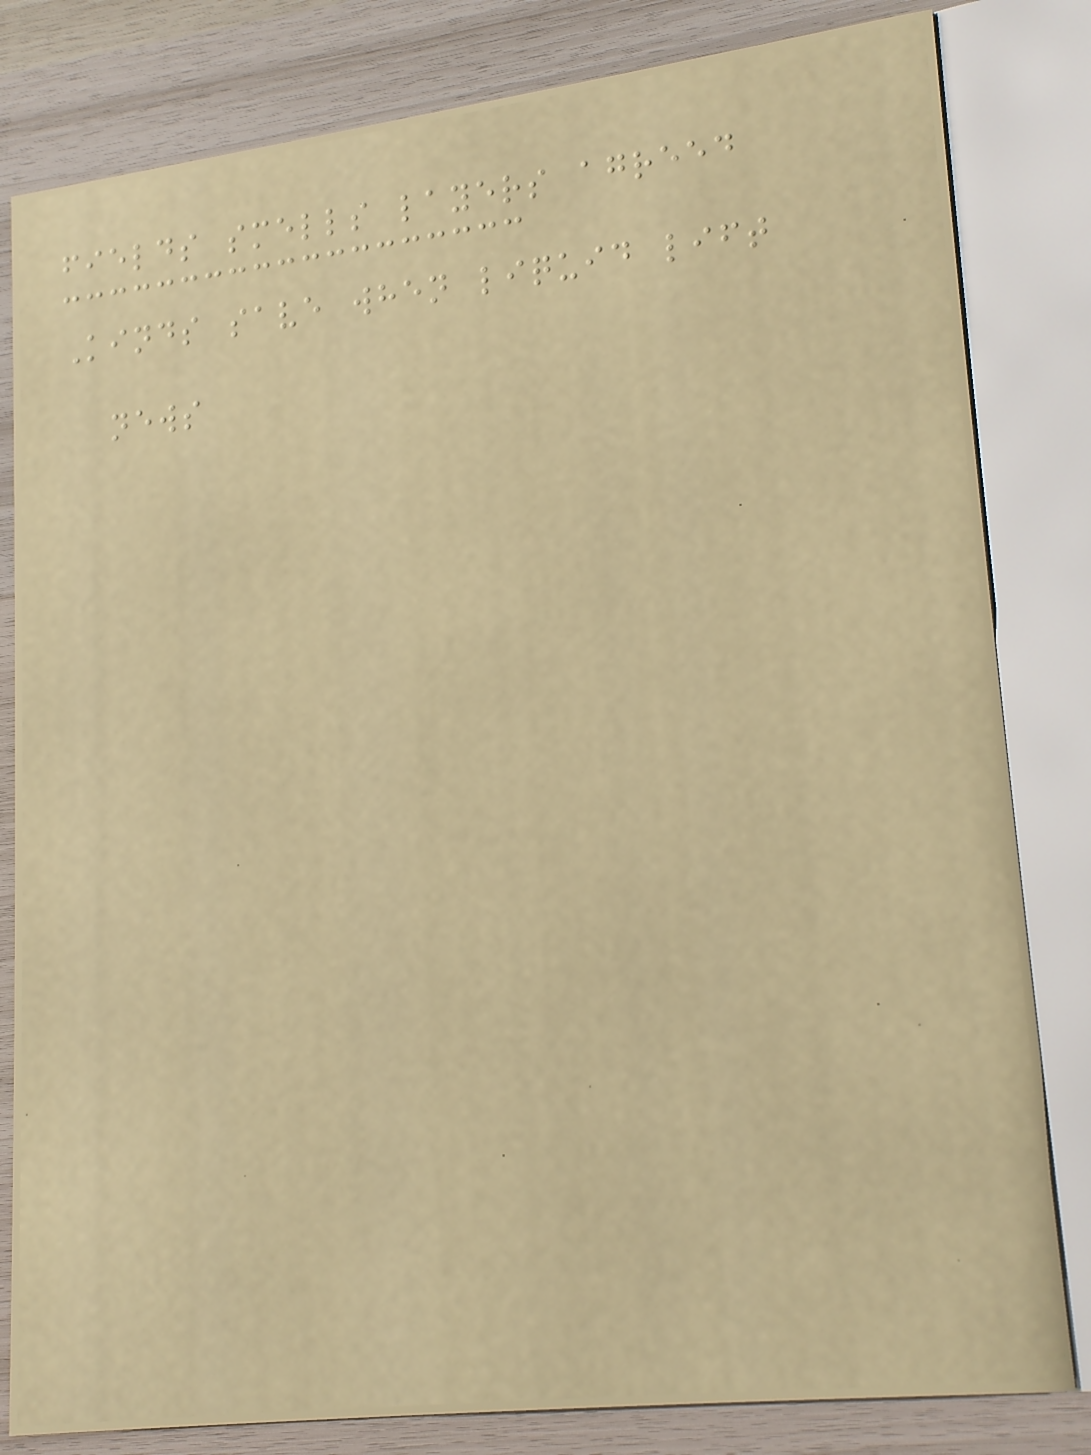fields smells layers agreed
Kinds save when liquid lift
news
